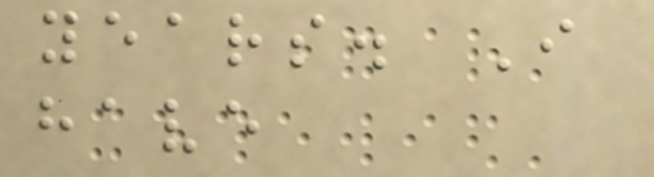years. I
have
